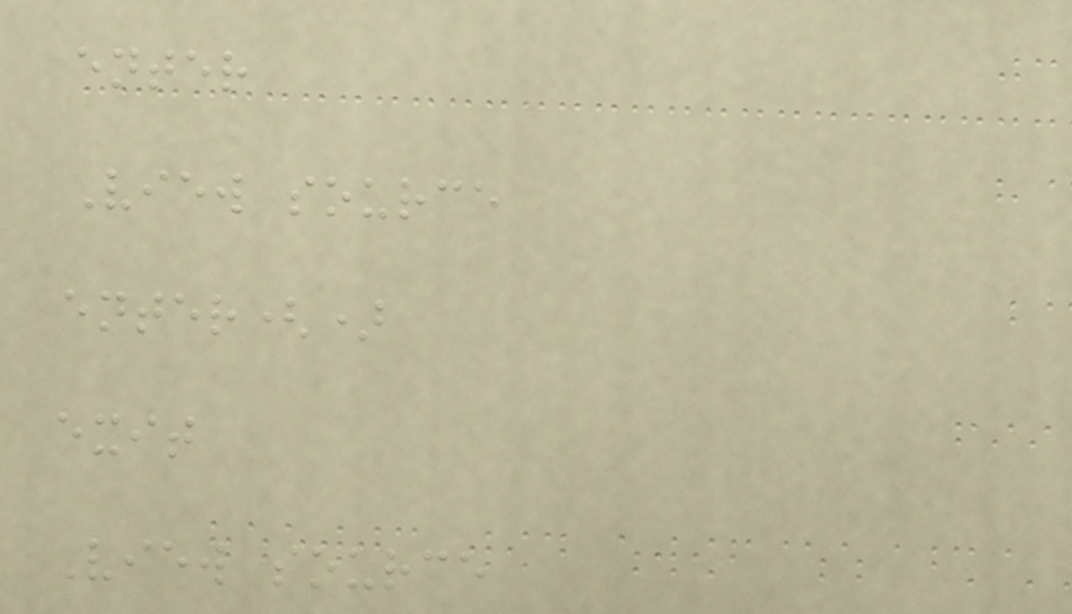enter
View source
enter()
exit
View source
